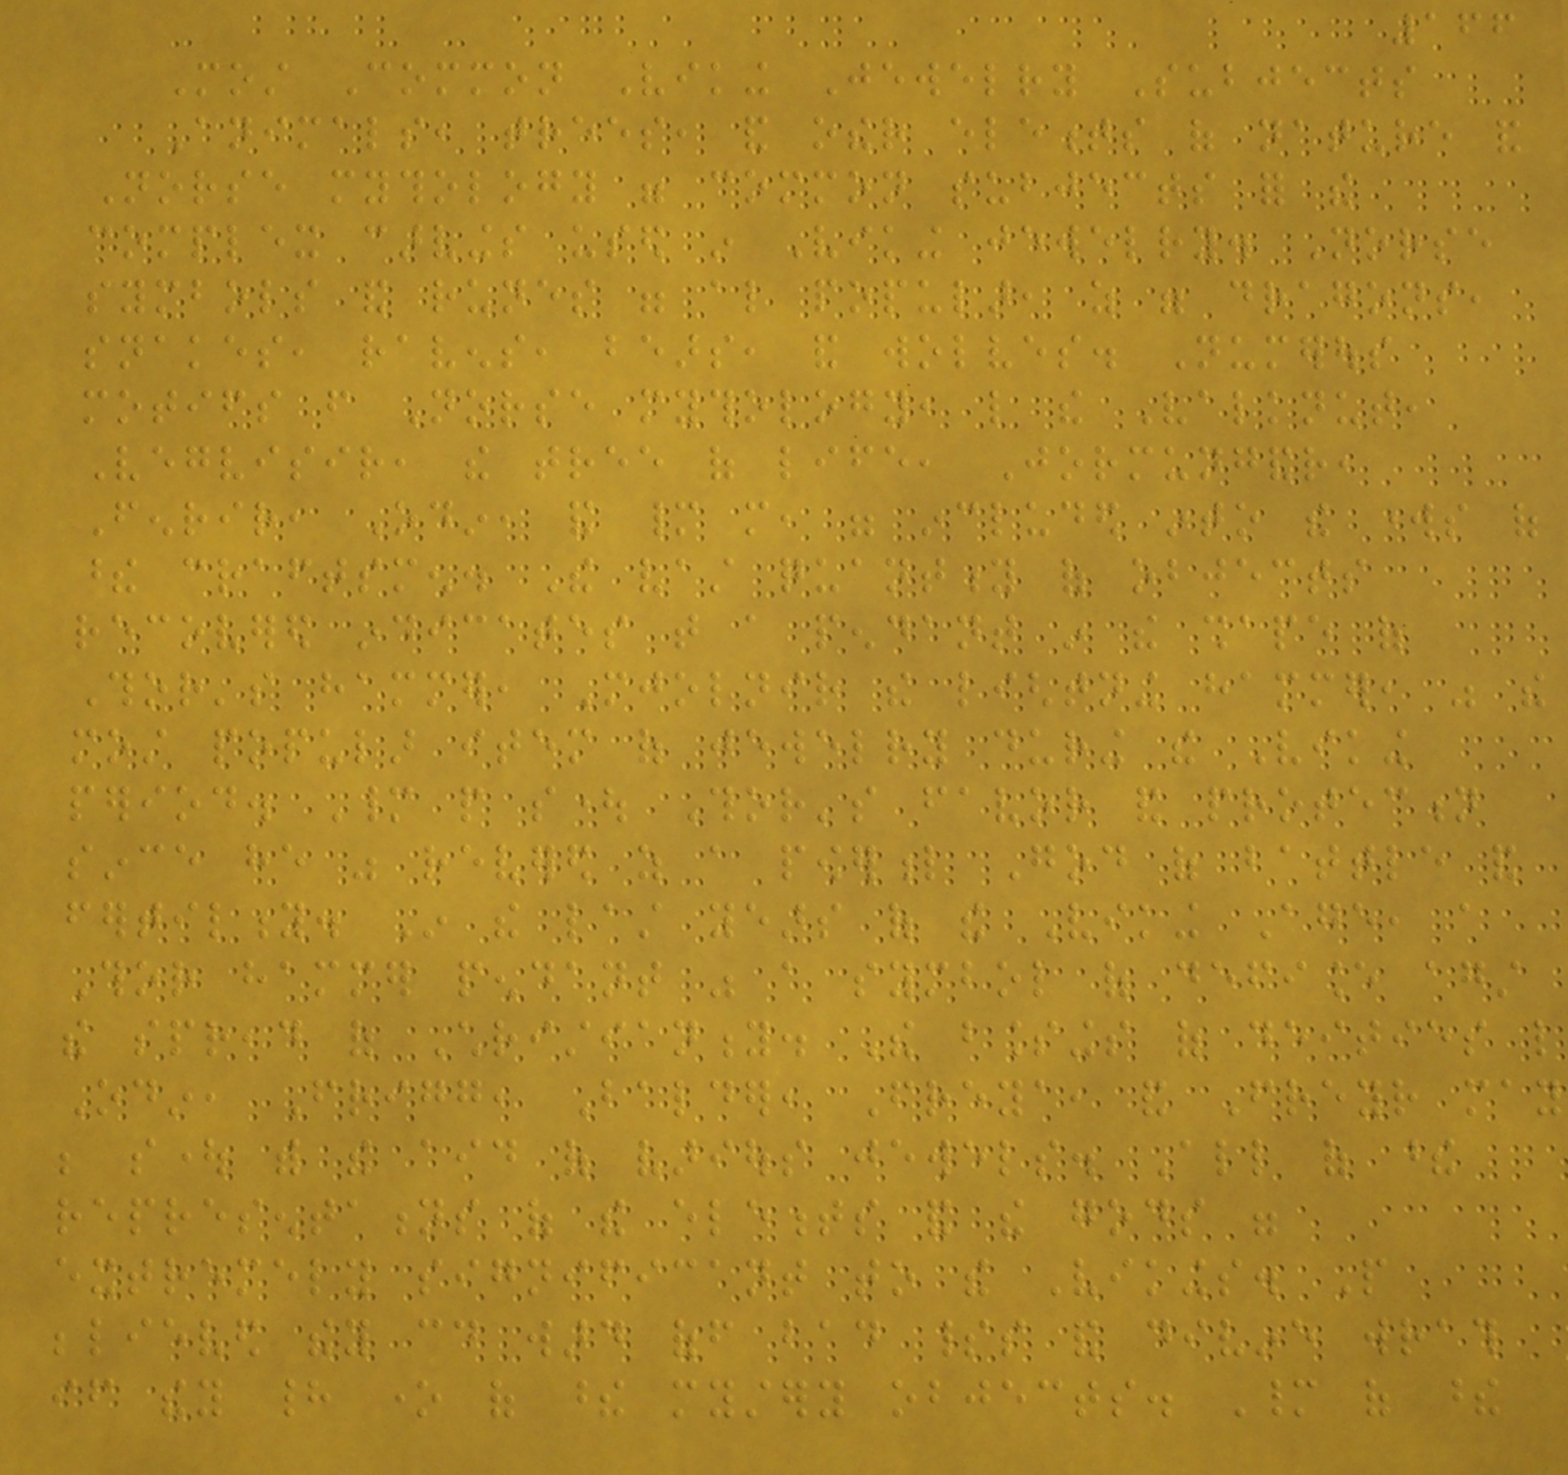166
Most Common Viking Jewelry Subjects
Animals, trees, and other elements of nature and
Norse mythology were common subjects for the
complex carvings used in Viking jewelry. Norse
symbols and runes were also popular, as were dragons,
snakes, ravens, bears, and wolves. Numerous
motifs from Norse mythology, like the Valknut,
Vegvisir, the tree of life, Jormungandr,
Fenrir, Odin, and many more, were included into the works of
these craftsmen. The vast quantity of objects
recovered indicates that a pendant in the shape of
Thor's hammer, Mjolnir the lightning hammer, was the
most popular item of jewelry during the Viking
period. Many people sought Thor's favor and protection
since he was revered as a powerful God of battle and
fertility. In the last years of the Viking Age, a
Thor hammer pendant was a symbol of defiance against
the spread of Christianity. The blessings of deities like
Odin, Frigg, Balder, Freya, and Freyr may
be sought with the aid of various jewels. All of these
representations of the elements and the gods were
extremely significant to the Vikings. People
believed they could ward off bad spirits and divine wrath
if they had one of these mystery objects. Many of these
